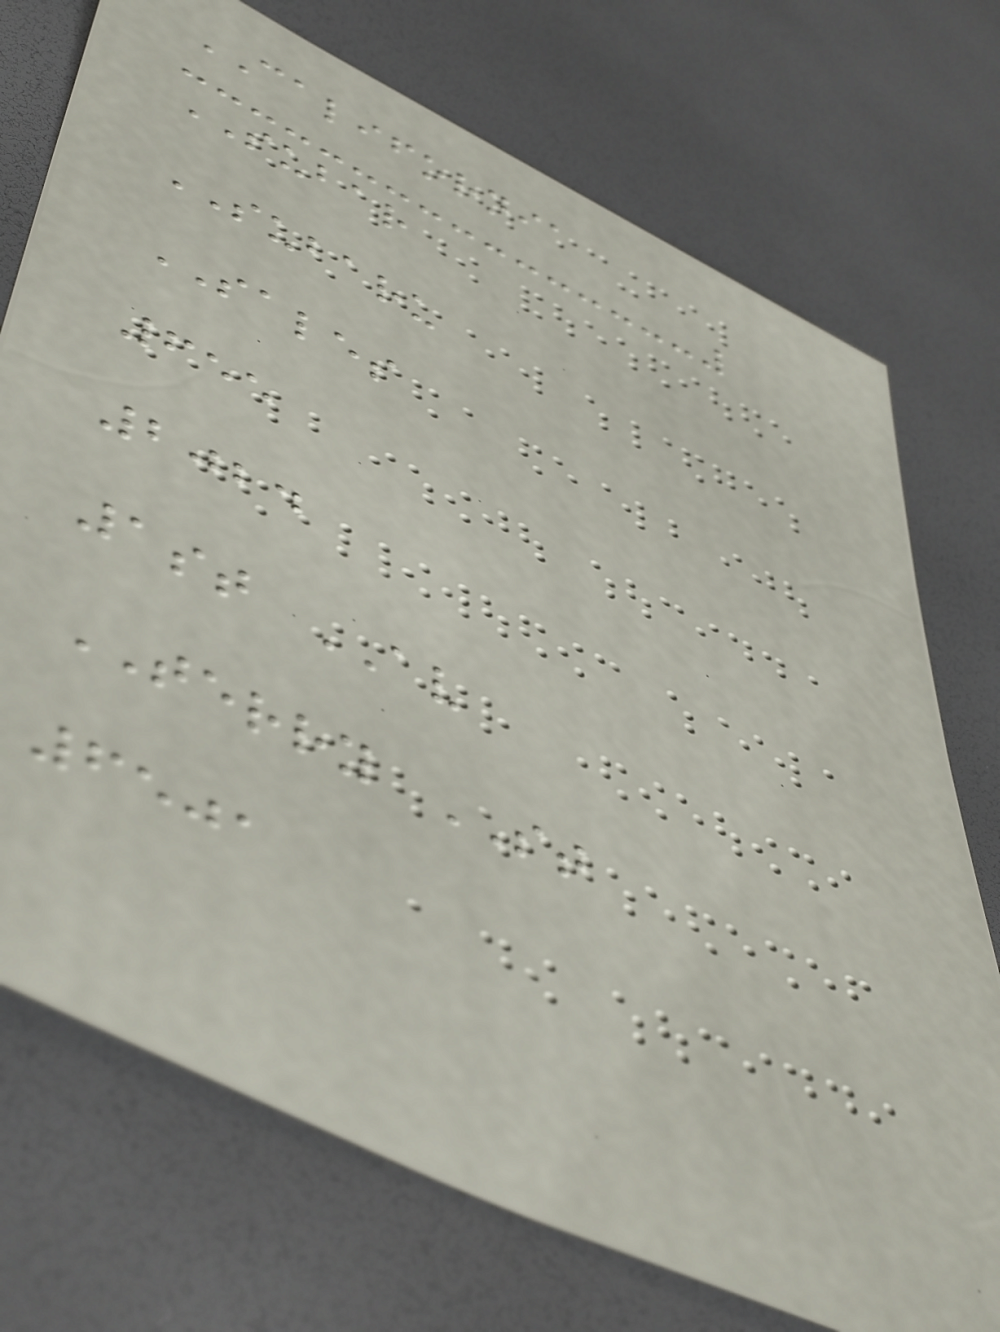CALIFORNIA
SUBAR
SUBARU
SALES
655
2024
1st AV
TERRY ST
6501
